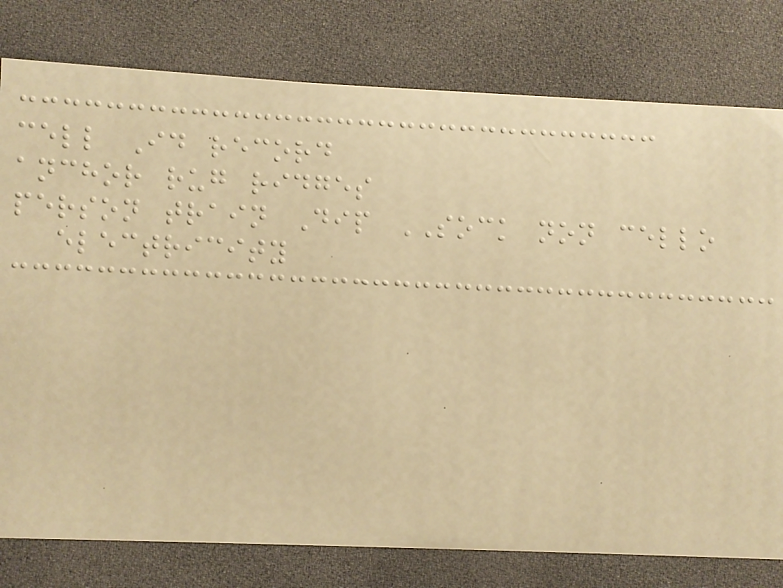cell Id record
anchor rug ridges
person train Dip SOCK non cello
electricity
